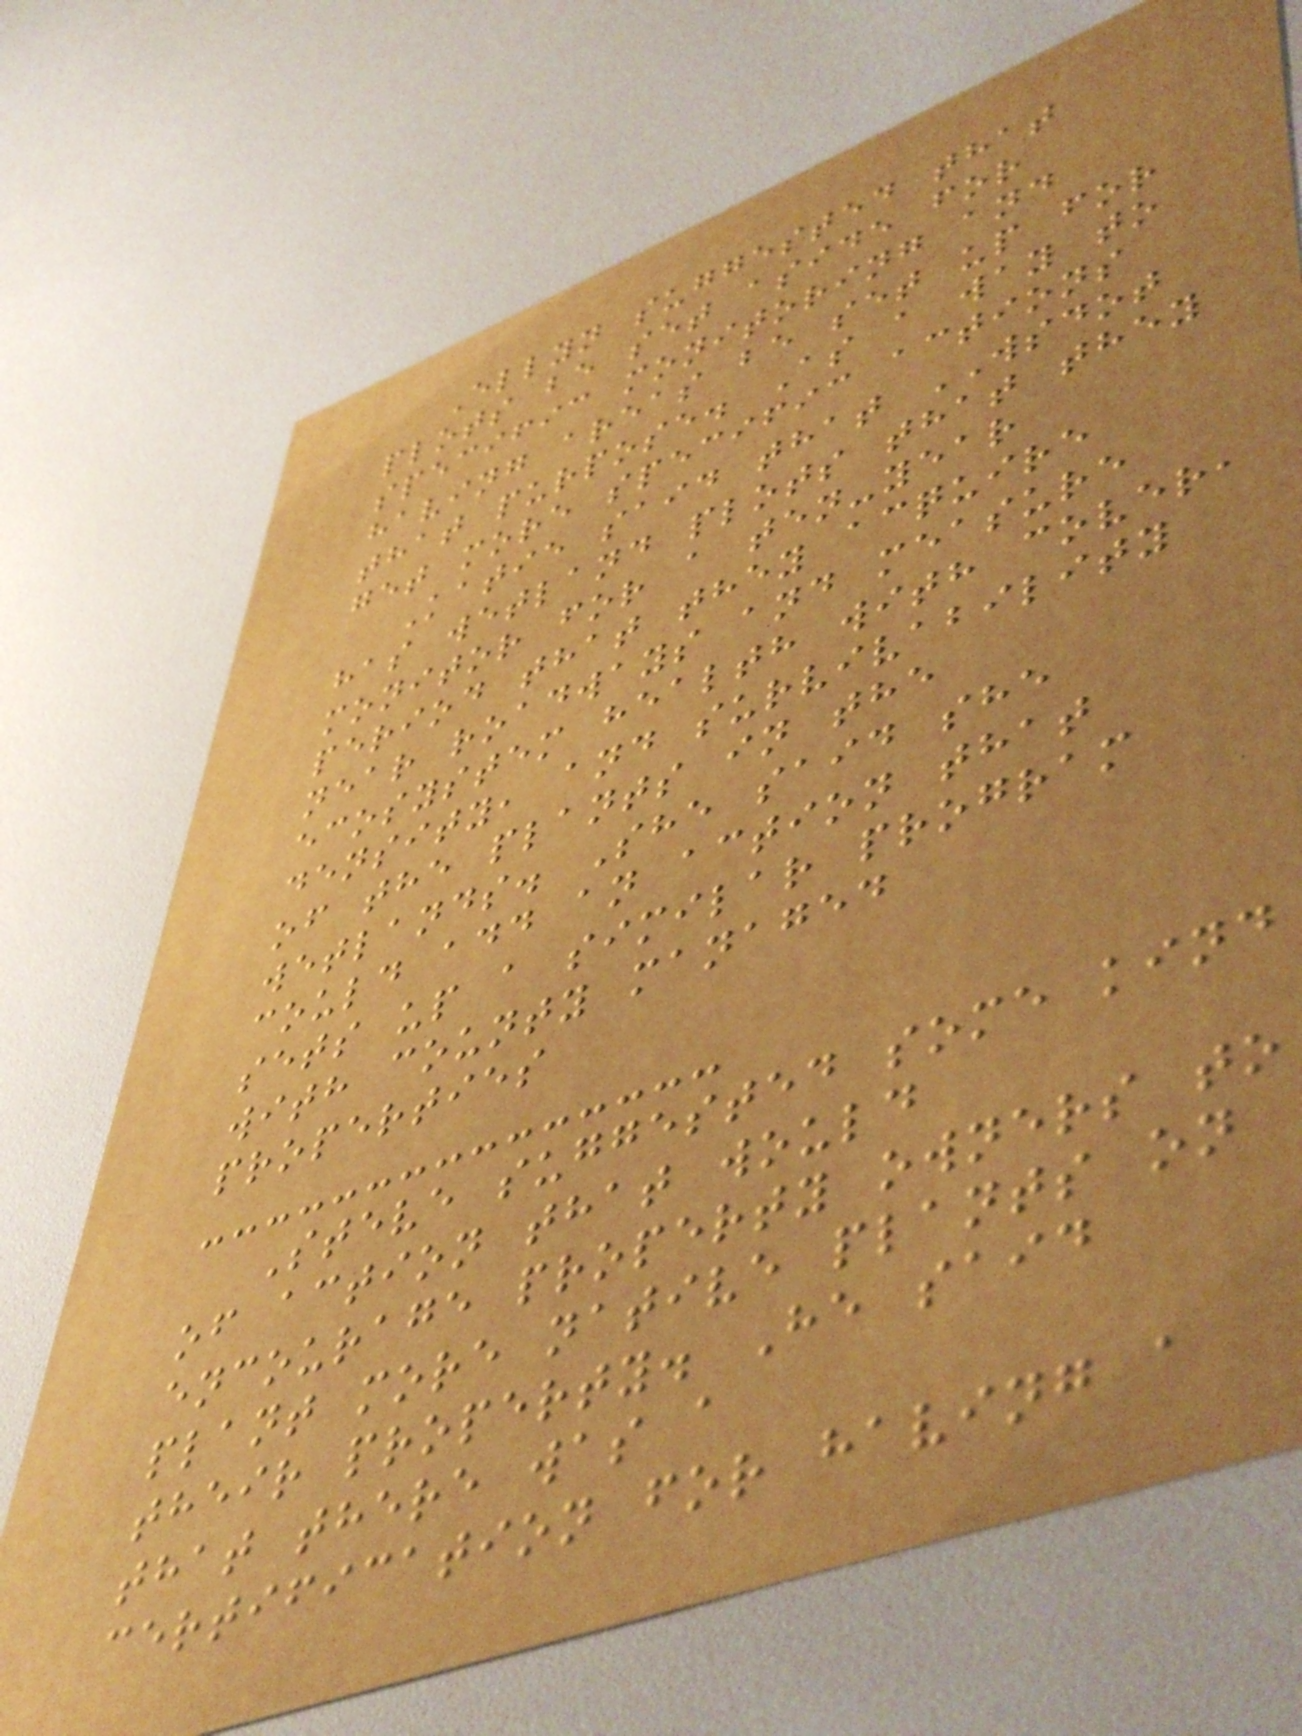Ellyn suggested that
plots be set aside for
specific monitoring and
having areas be set up for
that purpose. As a way to
get more specific actions
Katie said that WSDOT
has wetland plots that they
monitor for a ten-year
period that they acquire
near roadways and measure
ecosystem health with cover,
density, and survivability
of the plants in the
wetlands. She said she
could add an action that
sets up a similar program
with county managed
properties
Steve suggested some kind
of action that would
encourage property owners to
plant more native plants on
their property. He said
that there was a
certification for having a
